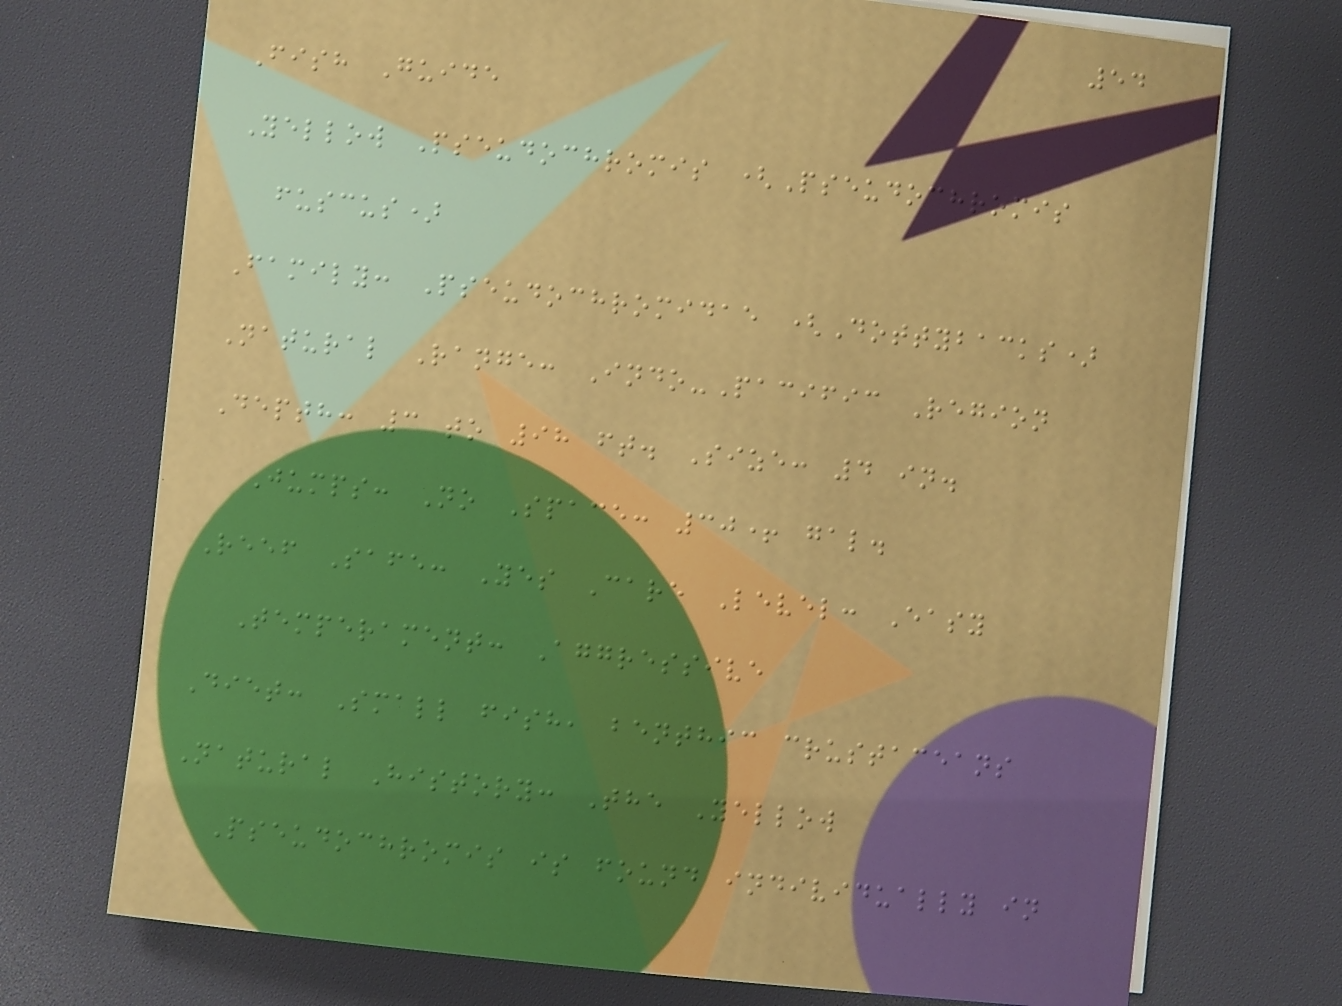54
Fish Guide
Yellow Pseudochromis (Pseudochromis
fuscus)
Family: Pseudochromidae (Dottybacks)
Natural Range: Indo-Pacific Region
Depth: 3 to 98 ft. Size: 4 in.
Jumps: No Space: 30+ gal.
Reef Safe: Yes Care Level: Easy
Temperament: Aggressive
Diet: Small fish, benthic crustaceans
Natural History: The Yellow
Pseudochromis is found individually in
